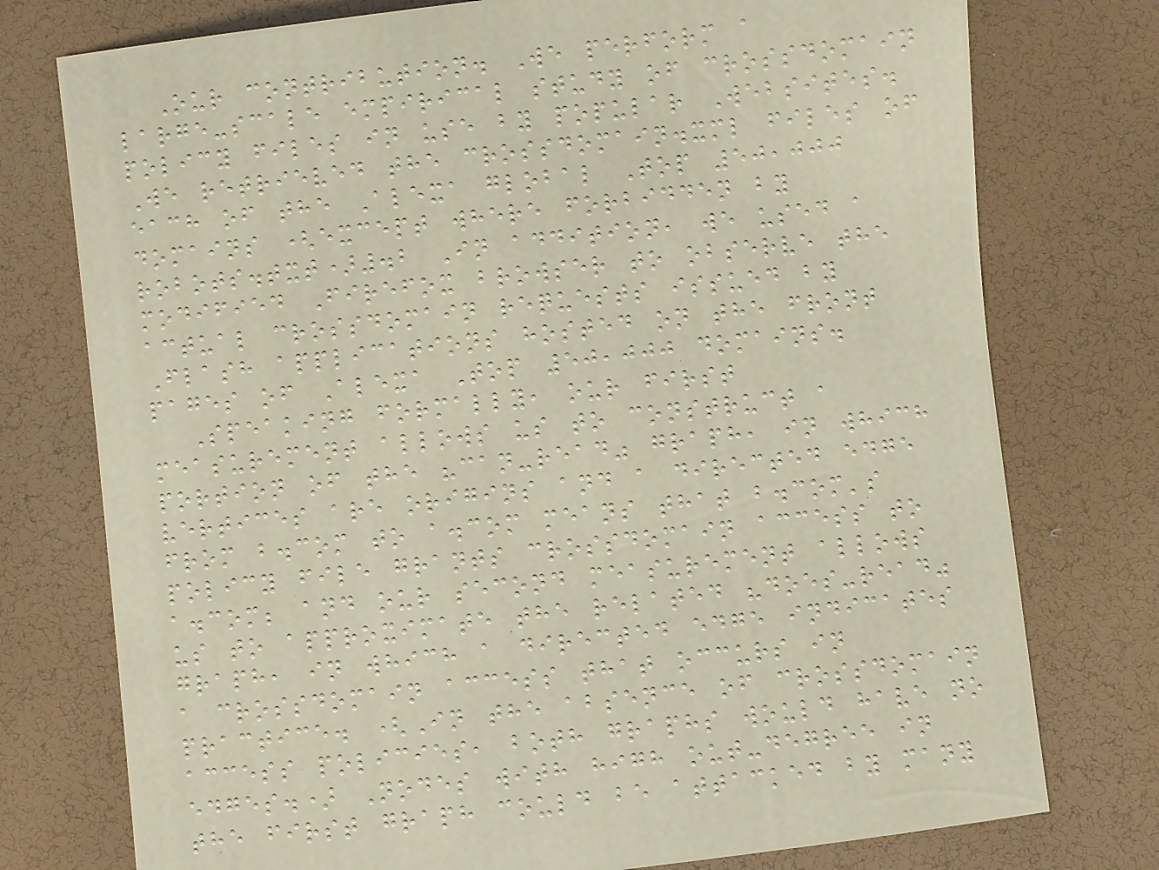Our contribution. We perform a
large-scale empirical study of crossdomain
policy files in use by popular Websites.
We retrieved the crossdomain.xml files of
each of the Alexa global Top 50,000
domains (except where forbidden by
robots.txt).2 In addition, we used a
modified Firefox browser to observe the
actual crossdomain requests issued by
Flash applications hosted on the front
pages of Alexa Top 50,000 domains.
Speaking formally, our first
measurement allows us to construct a
portion of the "can-read" graph, in which
vertices are origins and a directed edge
from b.com to a.com means that b.com's
policy file grants crossdomain access to
a.com; and our second measurement allows
us to approximate the related "does-read"
graph, in which a directed edge indicates
a crossdomain access that occurs in
practice. (In the absence of crossdomain
access policies, both graphs would have no
edges.) Nodes with high out-degree in
the first graph could be attacked by many
